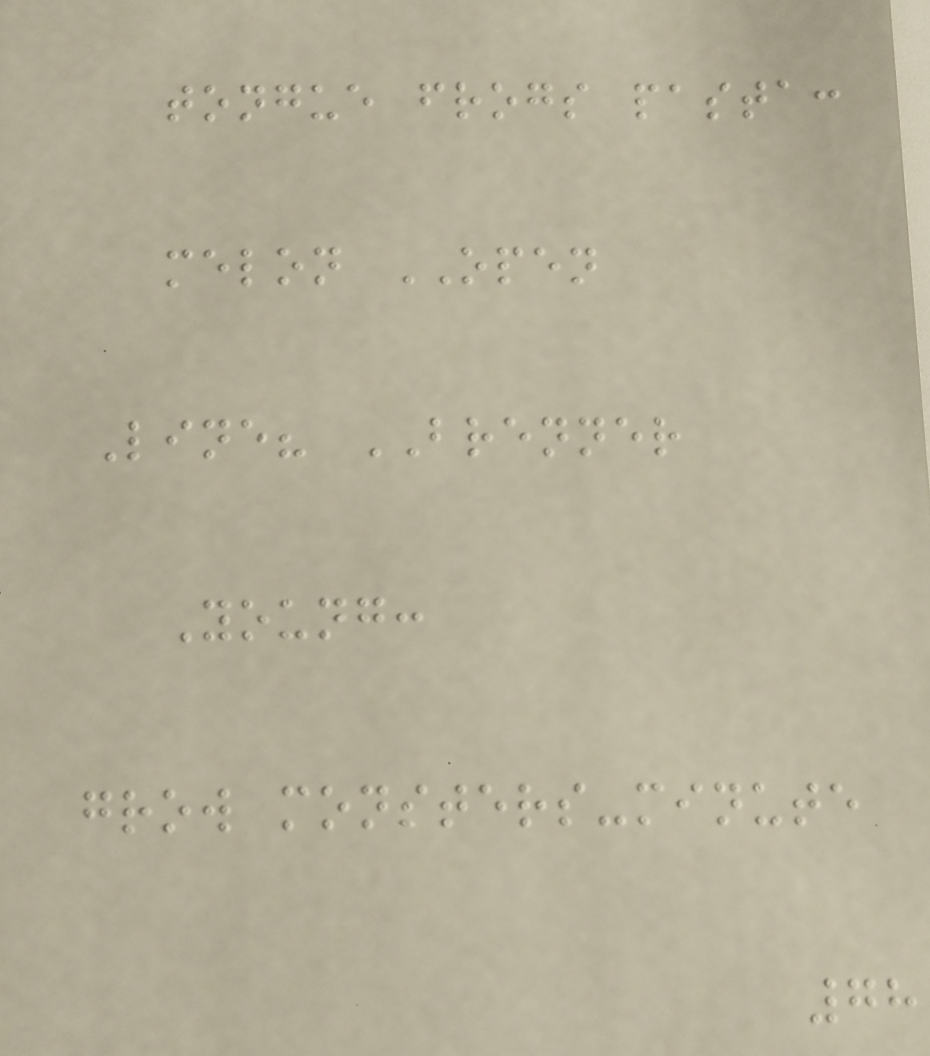tongue frogs pasta:
melon OPEN
Line? BRENNER
Young:
grow monsters-minute
78
